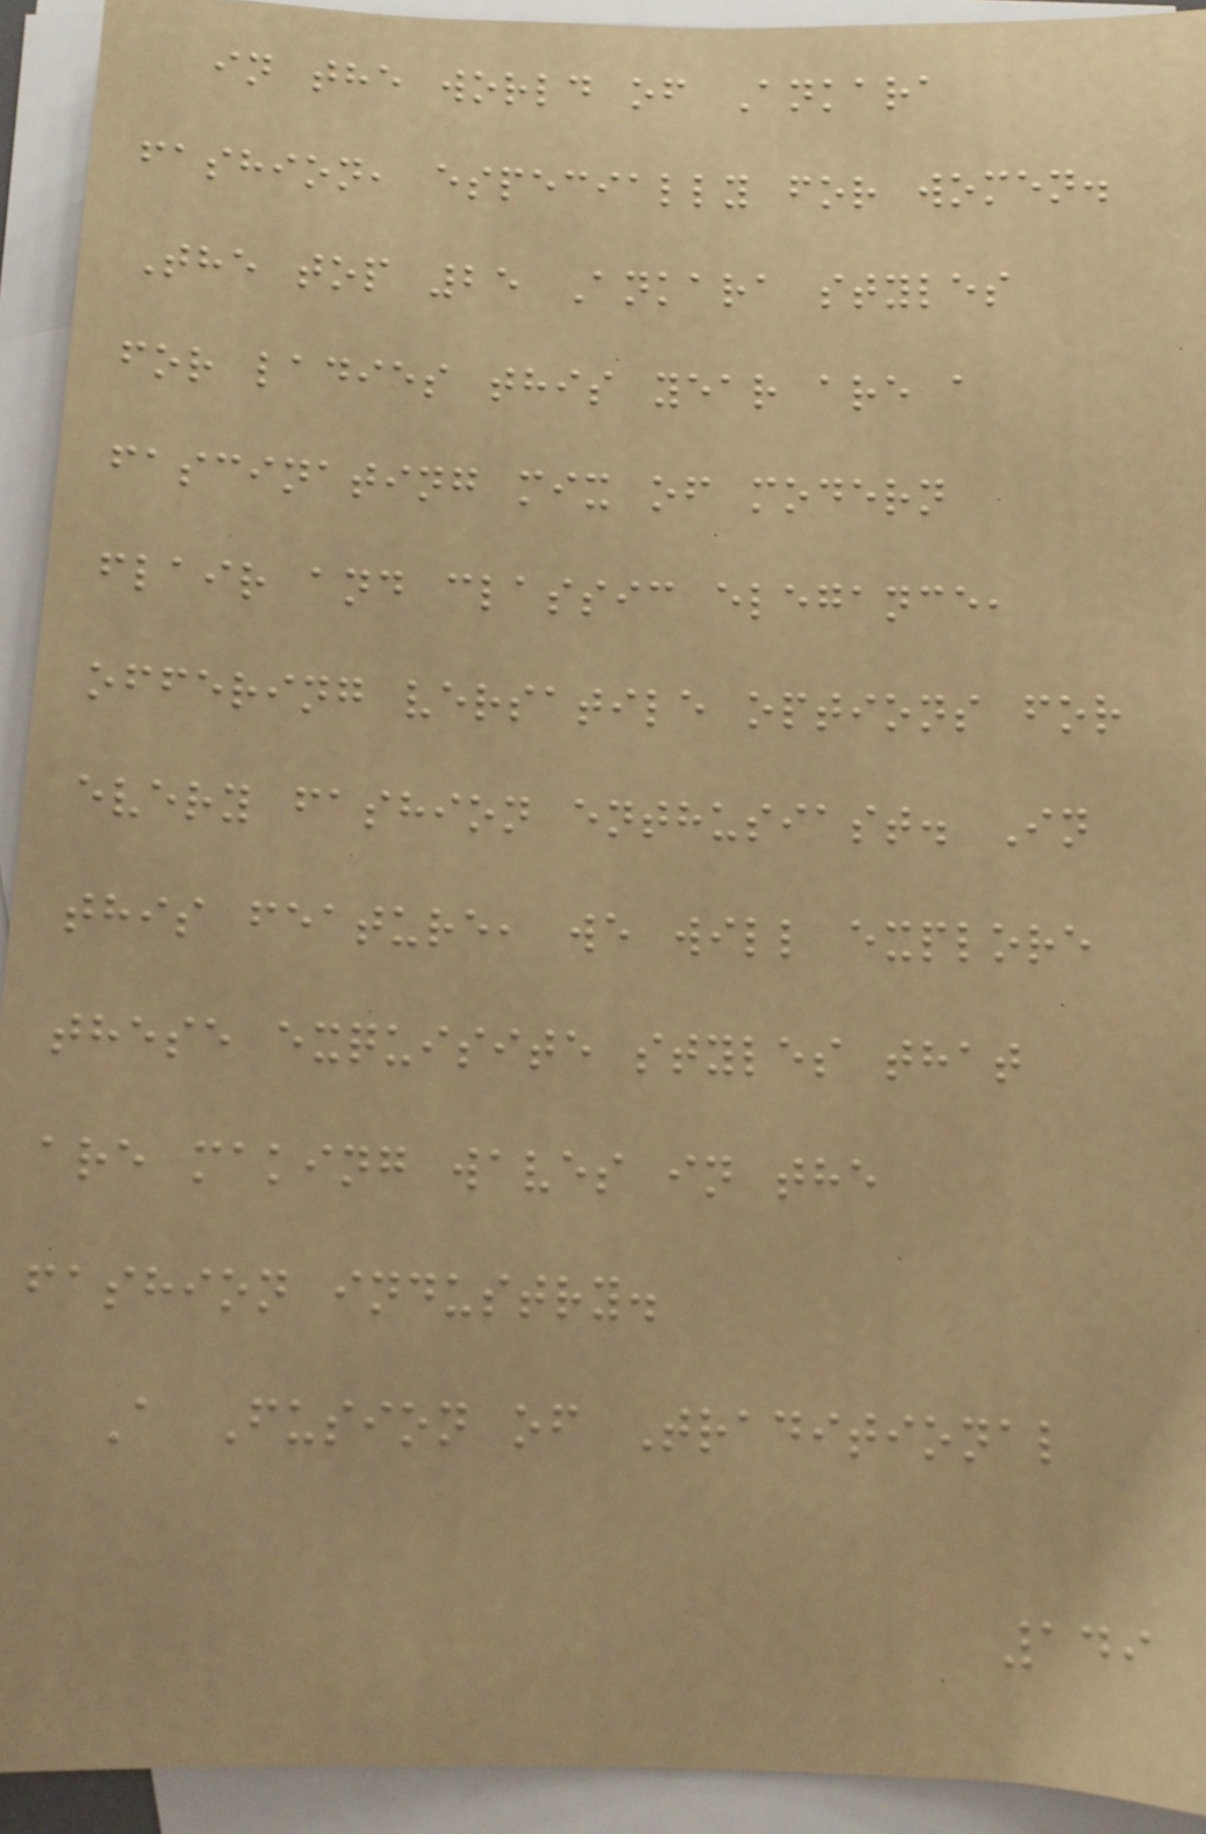in the world of Ankara
fashion, especially for women.
The top 25 Ankara styles
for ladies this year are a
fascinating mix of modern
flair and classic elegance,
offering versatile options for
every fashion enthusiast. In
this feature, we will explore
these exquisite styles that
are making waves in the
fashion industry.
A Fusion of Traditional
149
